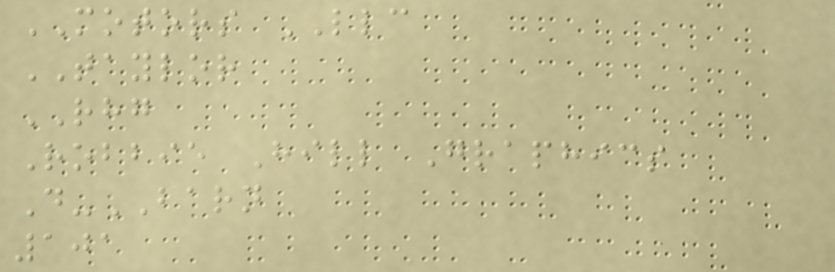MOTORS LLC
TAYLOR
RHG
Robbie Hill Graphics
D-BARN
101
